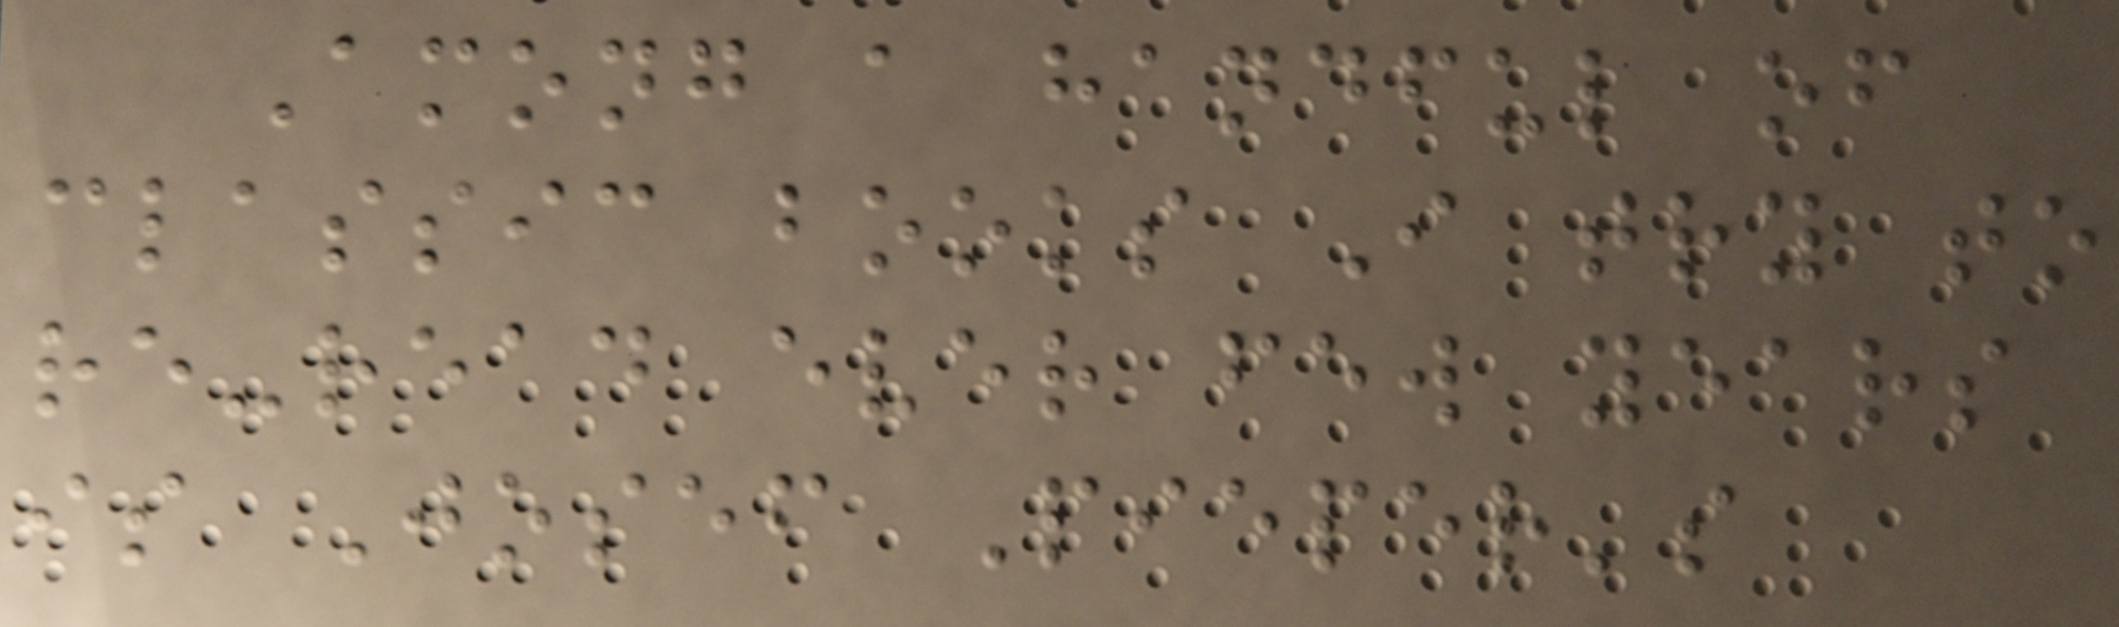Among a handful of
classic books I try to
re-read ever few years
is Josef Pieper's
